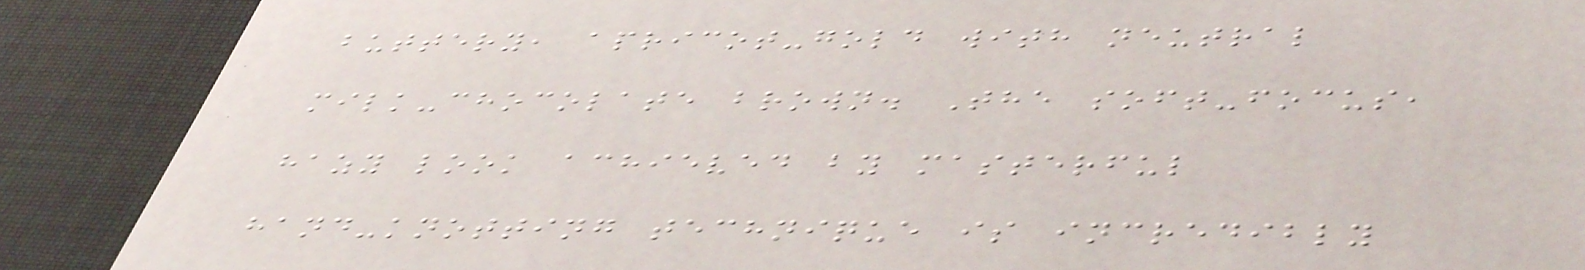buttery, apricot-gold with neutral
milk-chocolate brown. The soft-focus,
hazy look achieved by masterful
hand-knotting technique is incredibly
